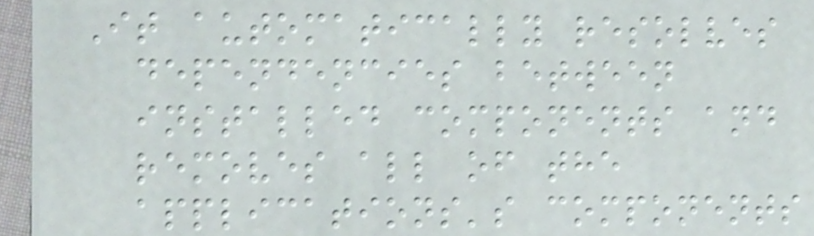It automatically resolves
dependencies between
installed components and
removes all of the
applications's components
